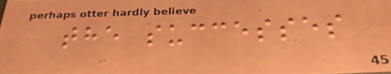the successes
